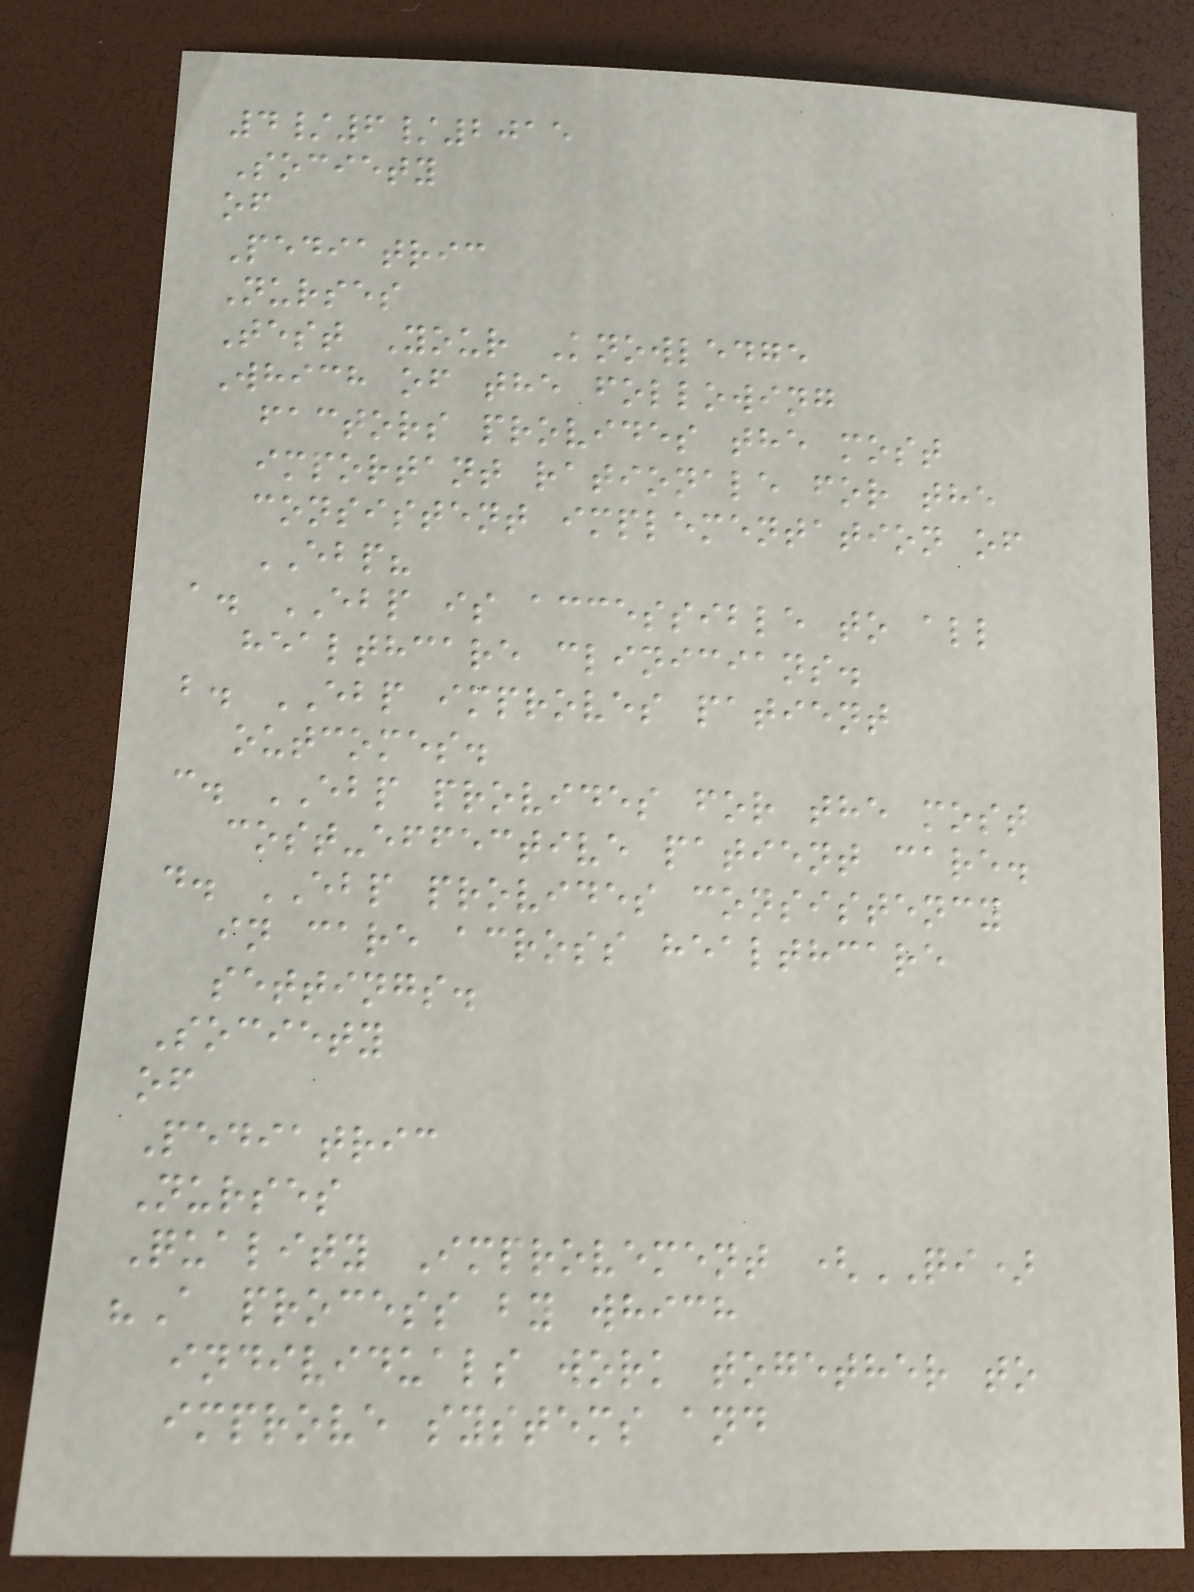4/6/2015
Society
of
Pediatric
Nurses
Test Your Knowledge
Which of the following
factors provides the most
important rationale for the
consistent implementation of
EBP?
a. EBP is accessible to all
healthcare clinicians.
b. EBP improves patient
outcomes.
c. EBP provides for the most
cost-effective patient care.
d. EBP provides consistency
in care across healthcare
settings.
Society
of
Pediatric
Nurses
Quality Improvement (QI)
"A process by which
individuals work together to
improve systems and
